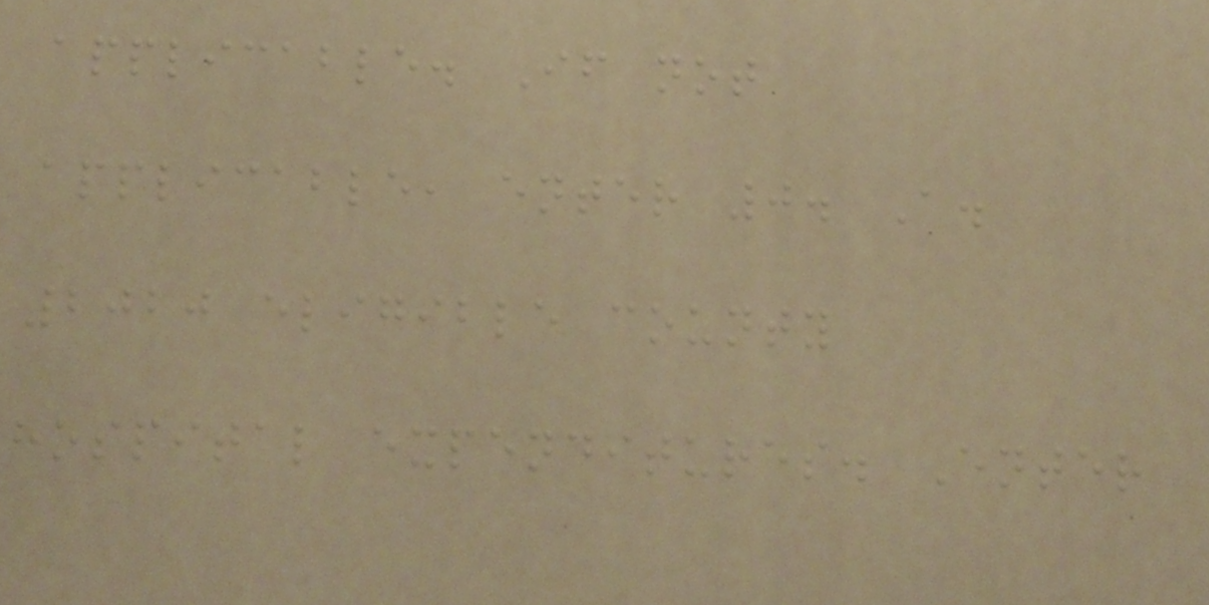applicable. If not
applicable, enter 0. A.
2020 eligible county
hospital expenditures. Enter
